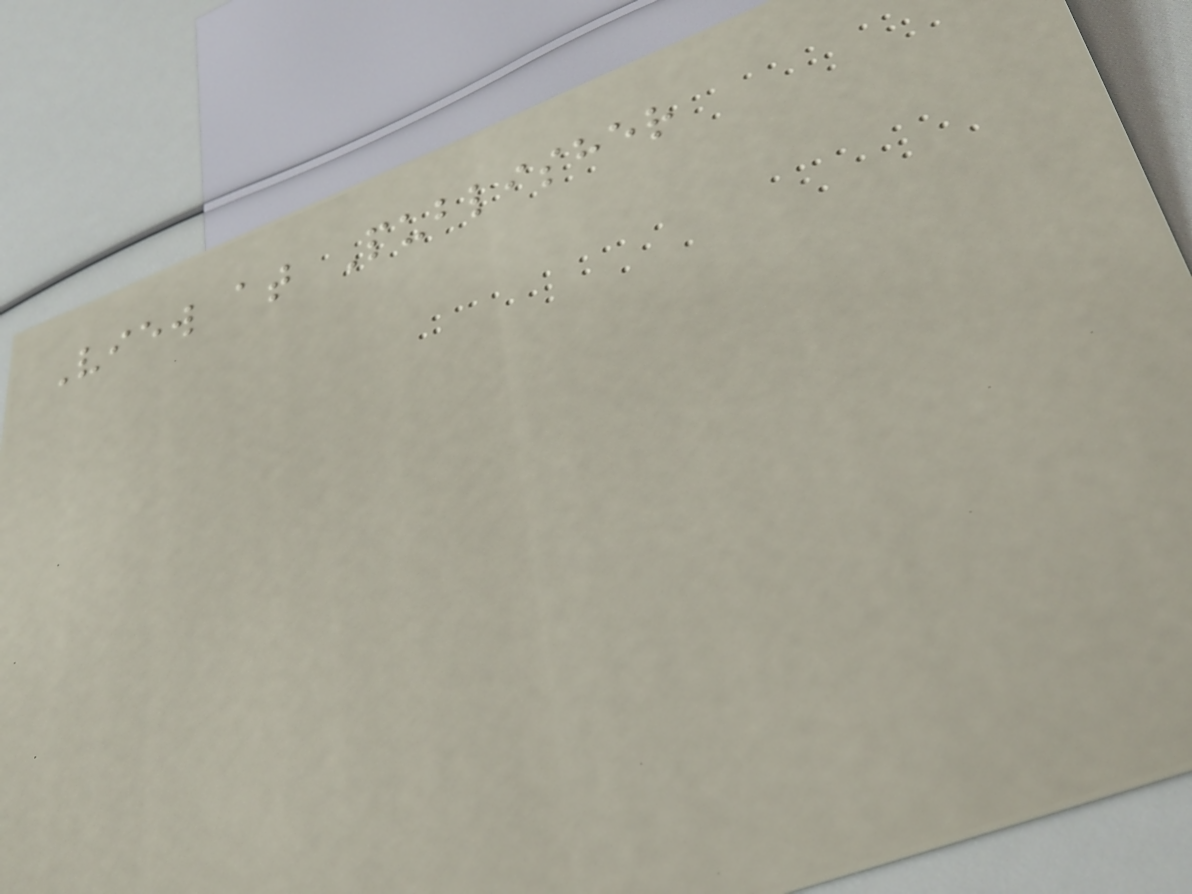View at Publisher
